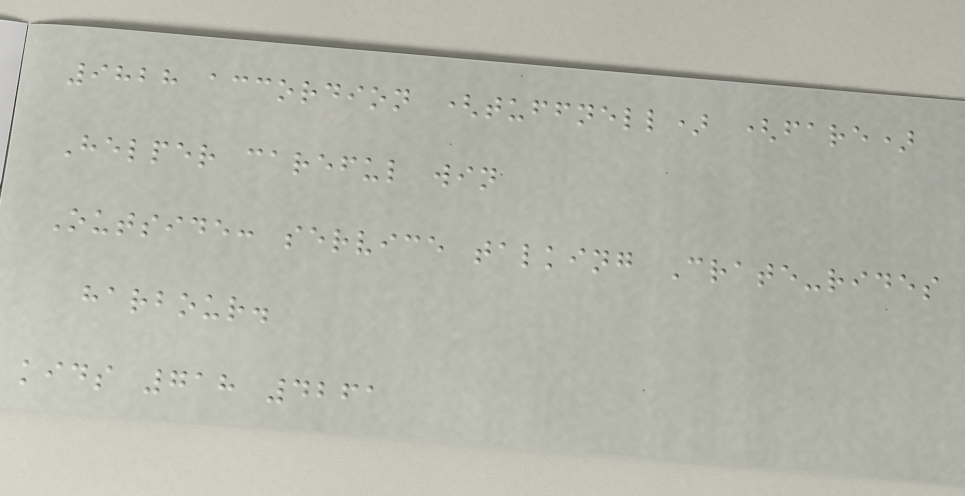9828 accordion (tuffnell) (fare)
Helper careful win
Outside: service talking Crate-rides
harbour.
kids 718 4261
